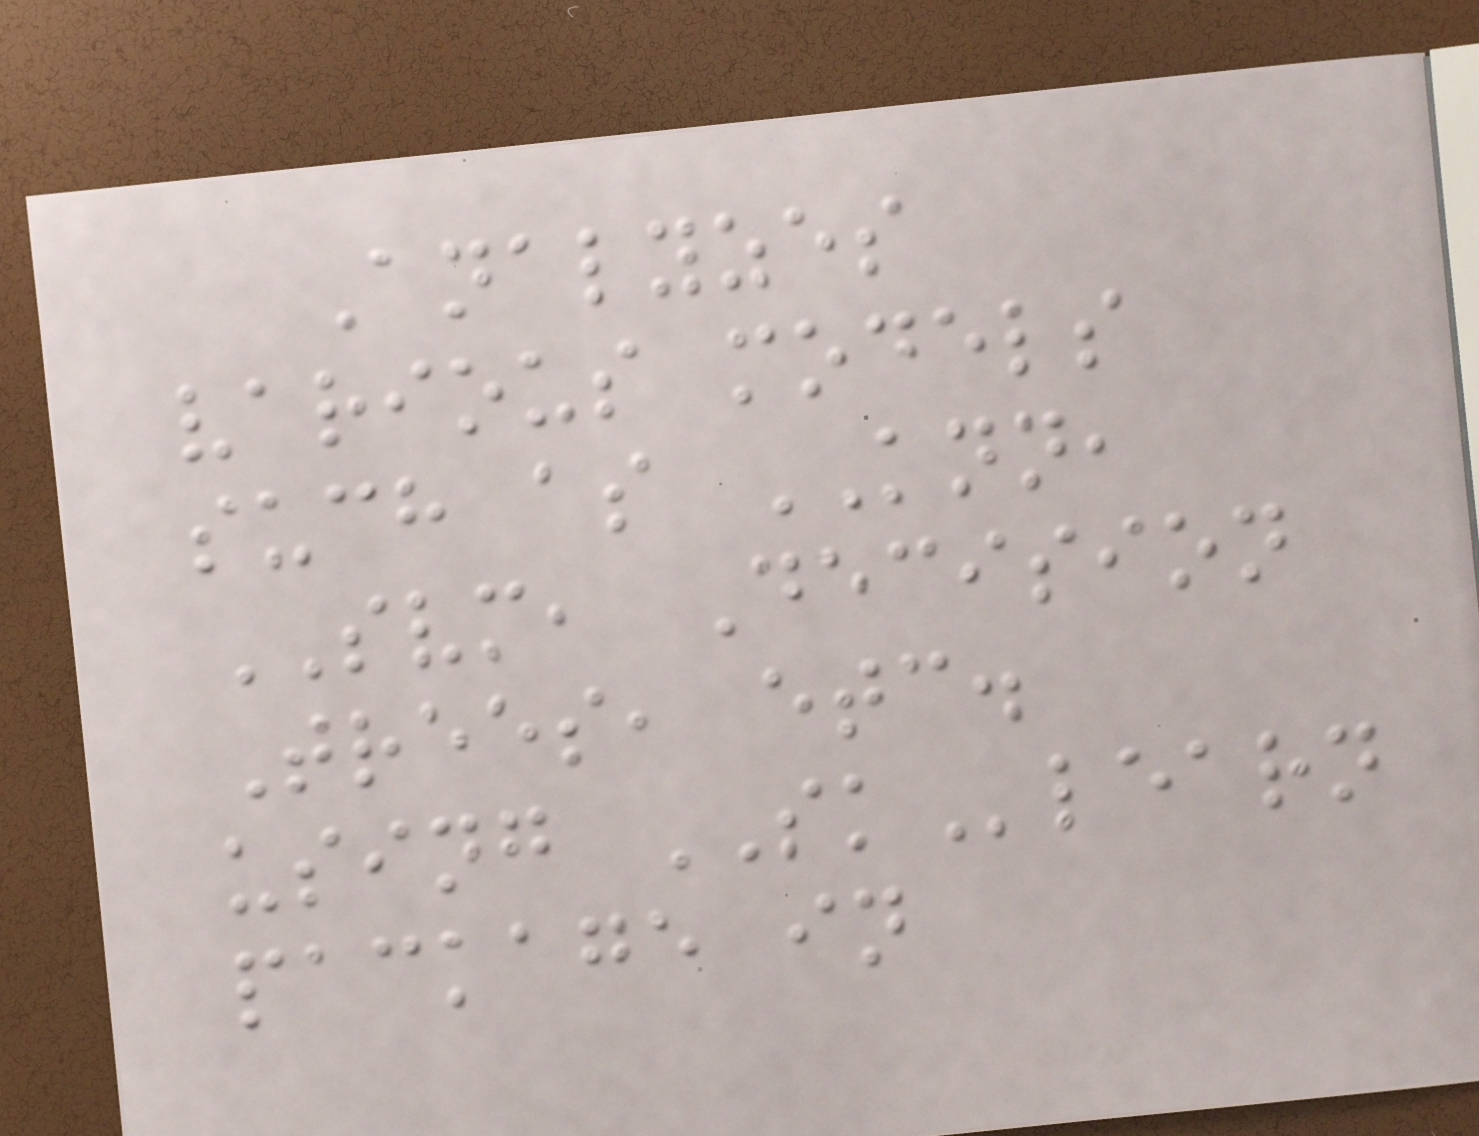Analyzes
various models
such as KNN,
SVM, Decision
Trees, etc.
using SKlearn
package in
